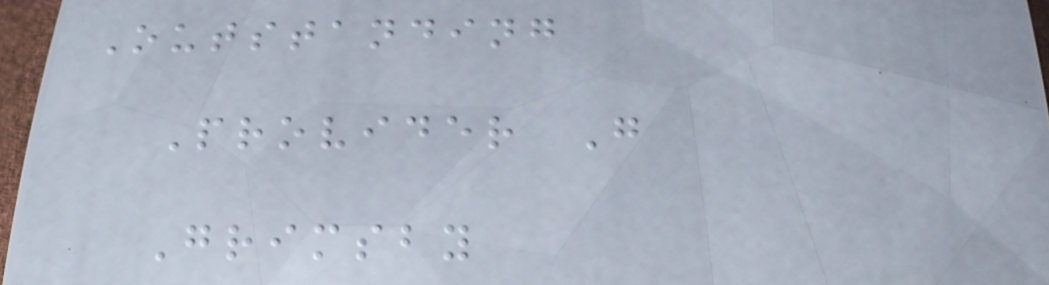Outstanding
Provider G
Grimsby
